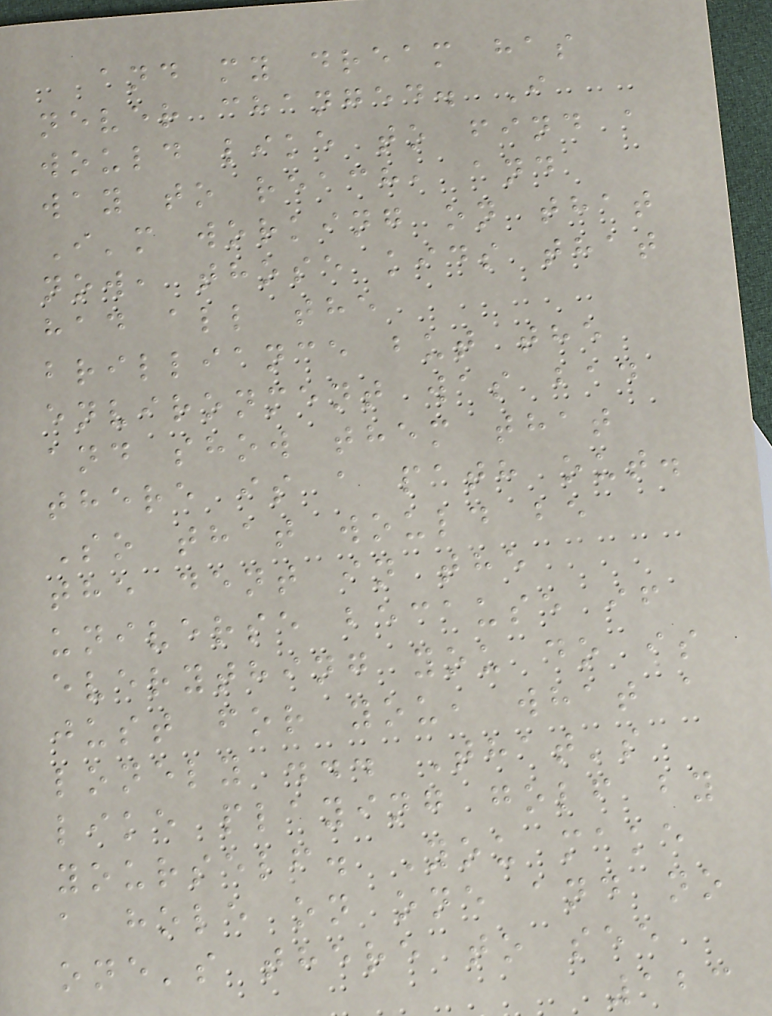and my dream has
never changed. I
would like to find a
way to reach, and
I'm working on that
now, those kids that
had all the
brilliance but the
environment was bad
and show them that
there is a path out.
So that would be
the dent in the
universe because if
everything you do is
just for you, what a
lonely ... That's
like playing golf by
yourself. You make
a hole on one and no
one's there to see
123
